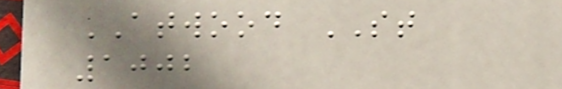ATWOOD ST
1002
